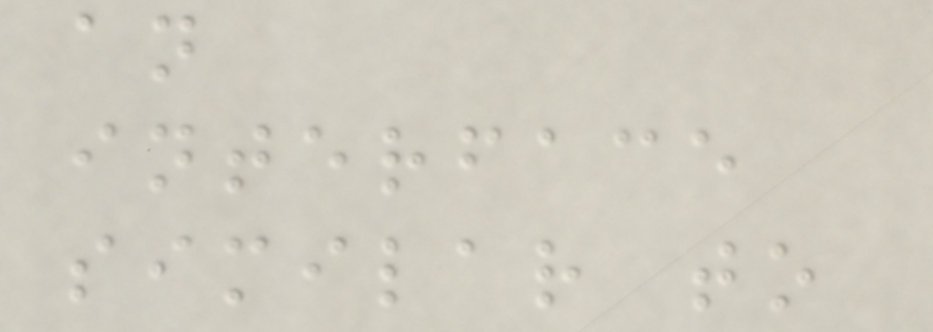an
interface
similar to
